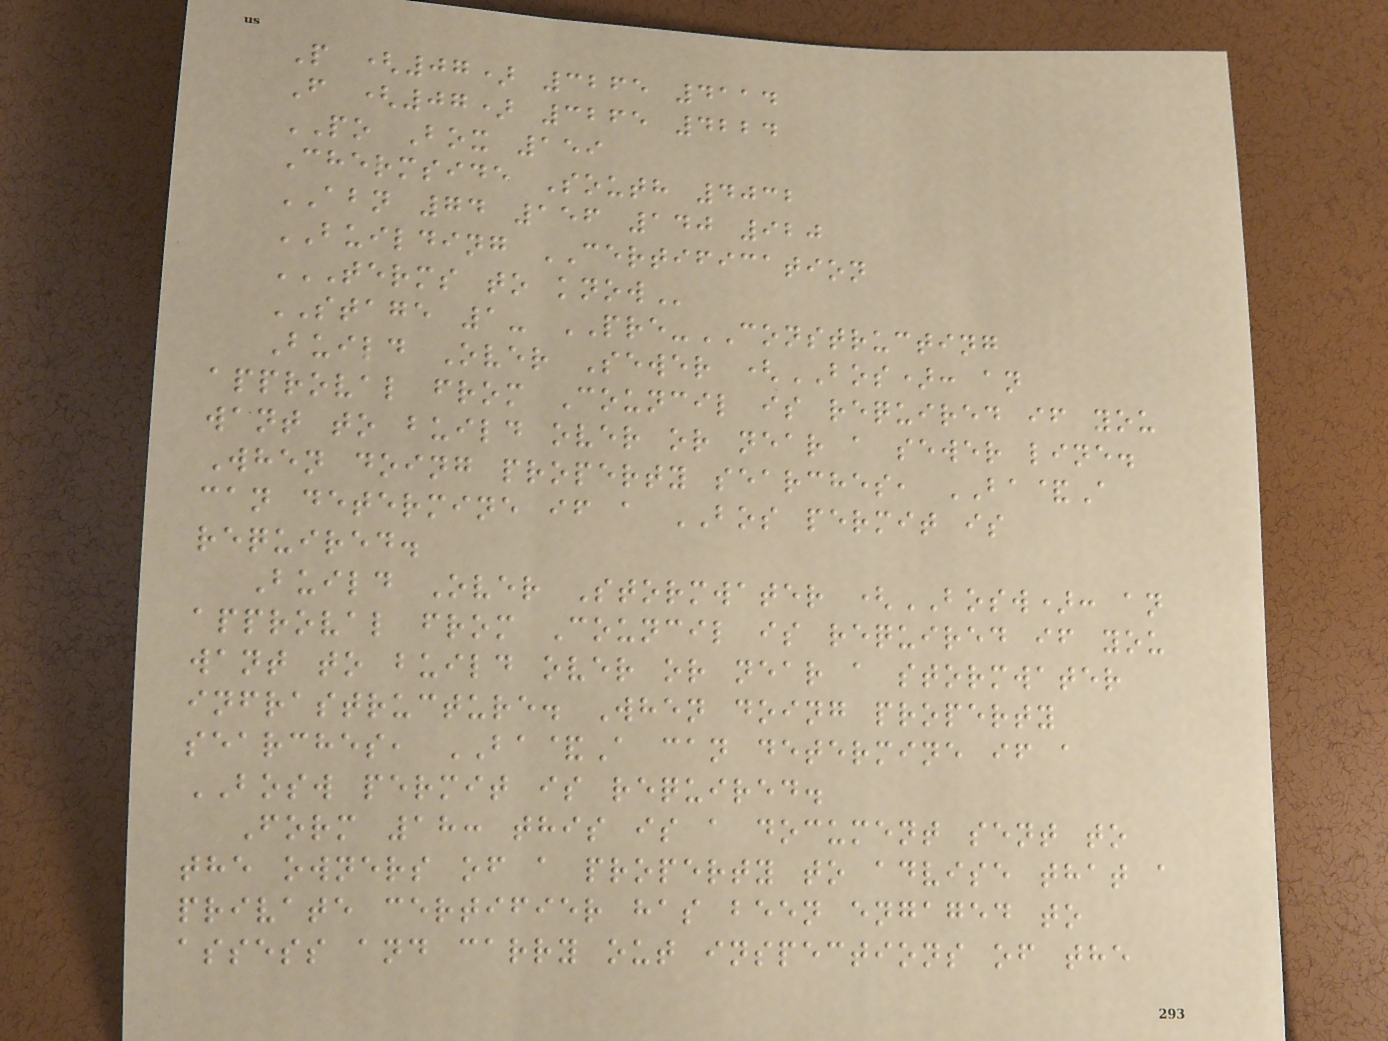P (07) 3265 4114
F (07) 3265 4224
PO Box 159
Chermside South 4032
ABN 74 156 140 920
BUILDING CERTIFICATION
TERMS TO KNOW
STAGE 1- PRE-CONSTRUCTING
Build Over Sewer (BOS): an
approval from Council is required if you
want to build over or near a sewer line.
When doing property searches, BA&A
can determine if a BOS permit is
required.
Build Over Stormwater (BOSW): an
approval from Council is required if you
want to build over or near a stormwater
infrastructure. When doing property
searches, BA&A can determine if a
BOSW permit is required.
Form 18: this is a document sent to
the owners of a property to advise that a
private certifier has been engaged to
assess and carry out inspections of the
